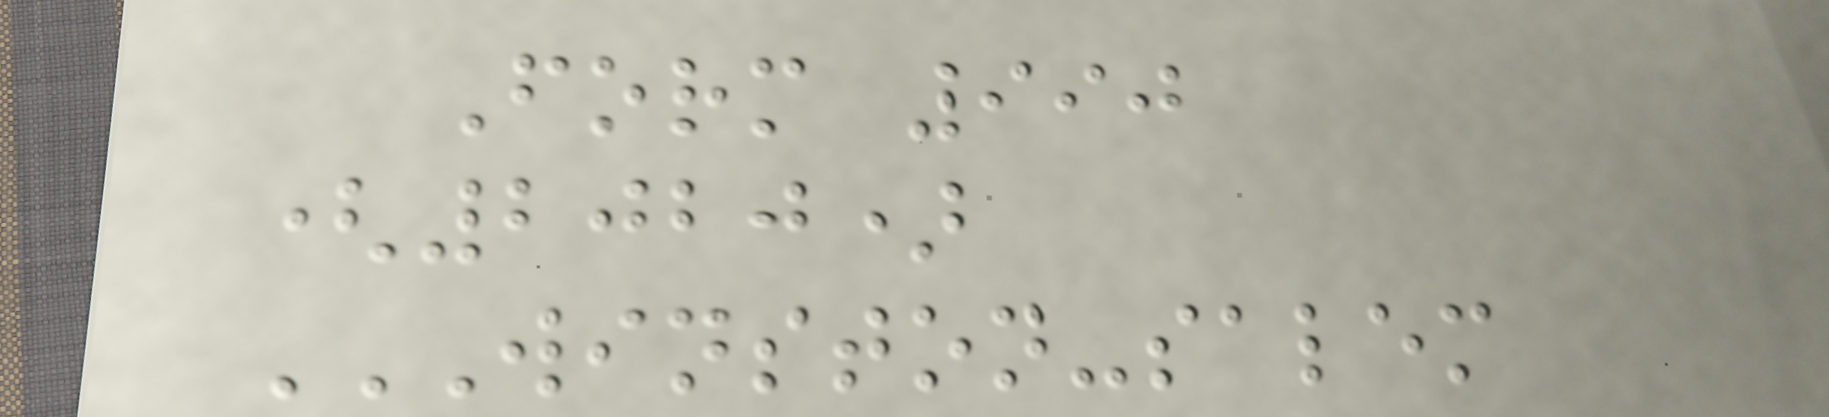Form 990
(2020)
WINSTON-SALEM
